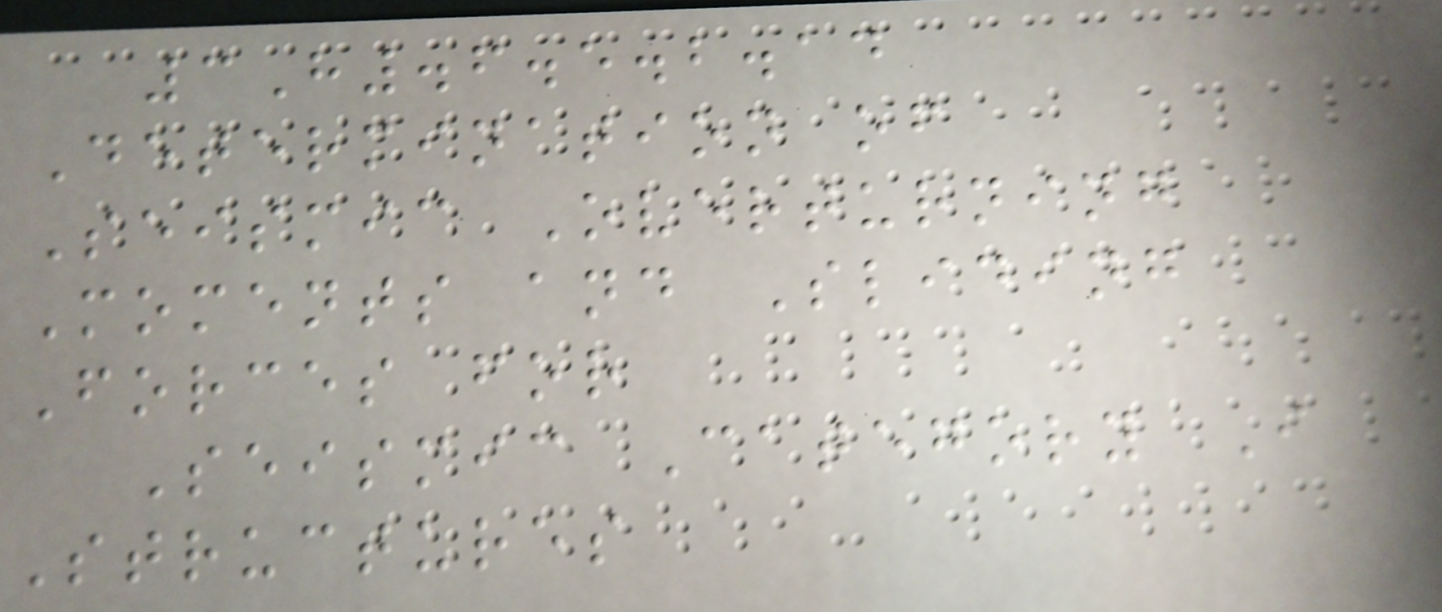3H.6.5.2.14
Determination of
Seismic Overturning
Moments and Sliding
Forces for
Seismic Category I
Structures
